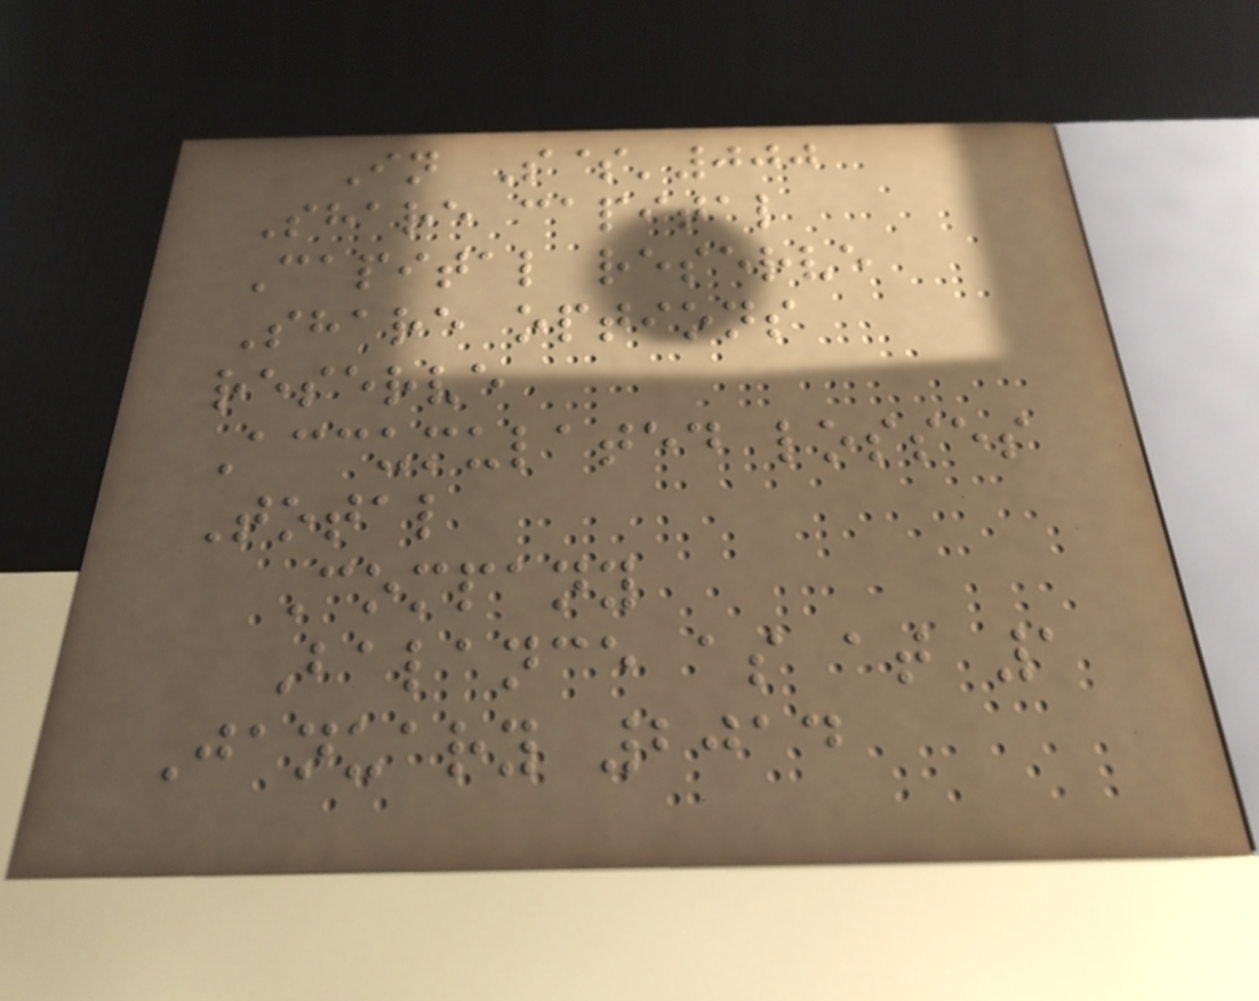In S$'000
Share capital
Capital reserve
Share options
reserve
Accumulated losses
Total
Company
Balance as at 1
January 2014
